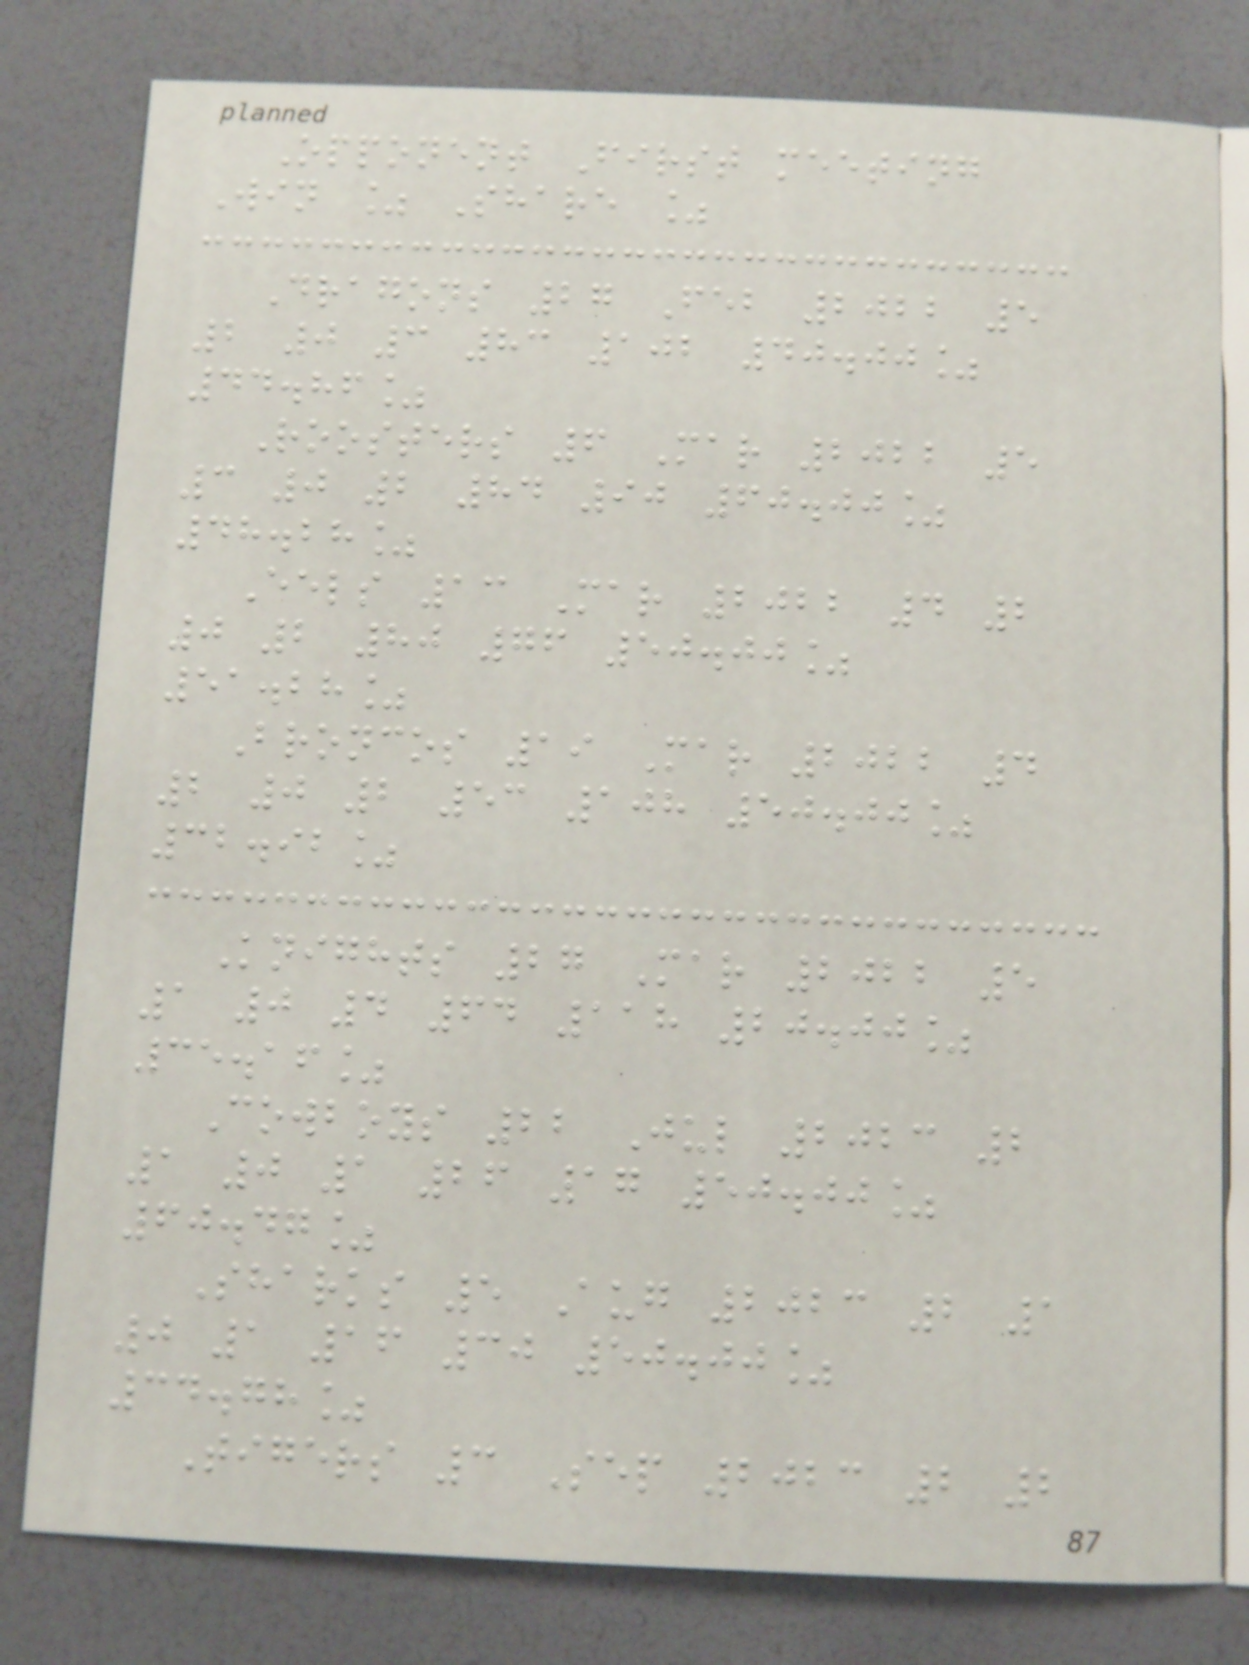Opponent First meeting
Win % Share %
Dragons 27 Feb 2022 5
2 0 3 83 102 40.00%
44.86%
Roosters 6 Mar 2022 5
3 0 2 84 90 60.00%
48.28%
Eels 13 Mar 2022 4 2
0 2 80 76 50.00%
51.28%
Broncos 19 Mar 2022 4
2 0 2 53 108 50.00%
32.92%
Knights 27 Mar 2022 5
1 0 4 64 118 20.00%
35.16%
Cowboys 22 Jul 2023 2
1 0 1 26 17 50.00%
60.47%
Sharks 5 Aug 2023 2 1
0 1 16 30 50.00%
34.78%
Tigers 3 Sep 2023 2 2
